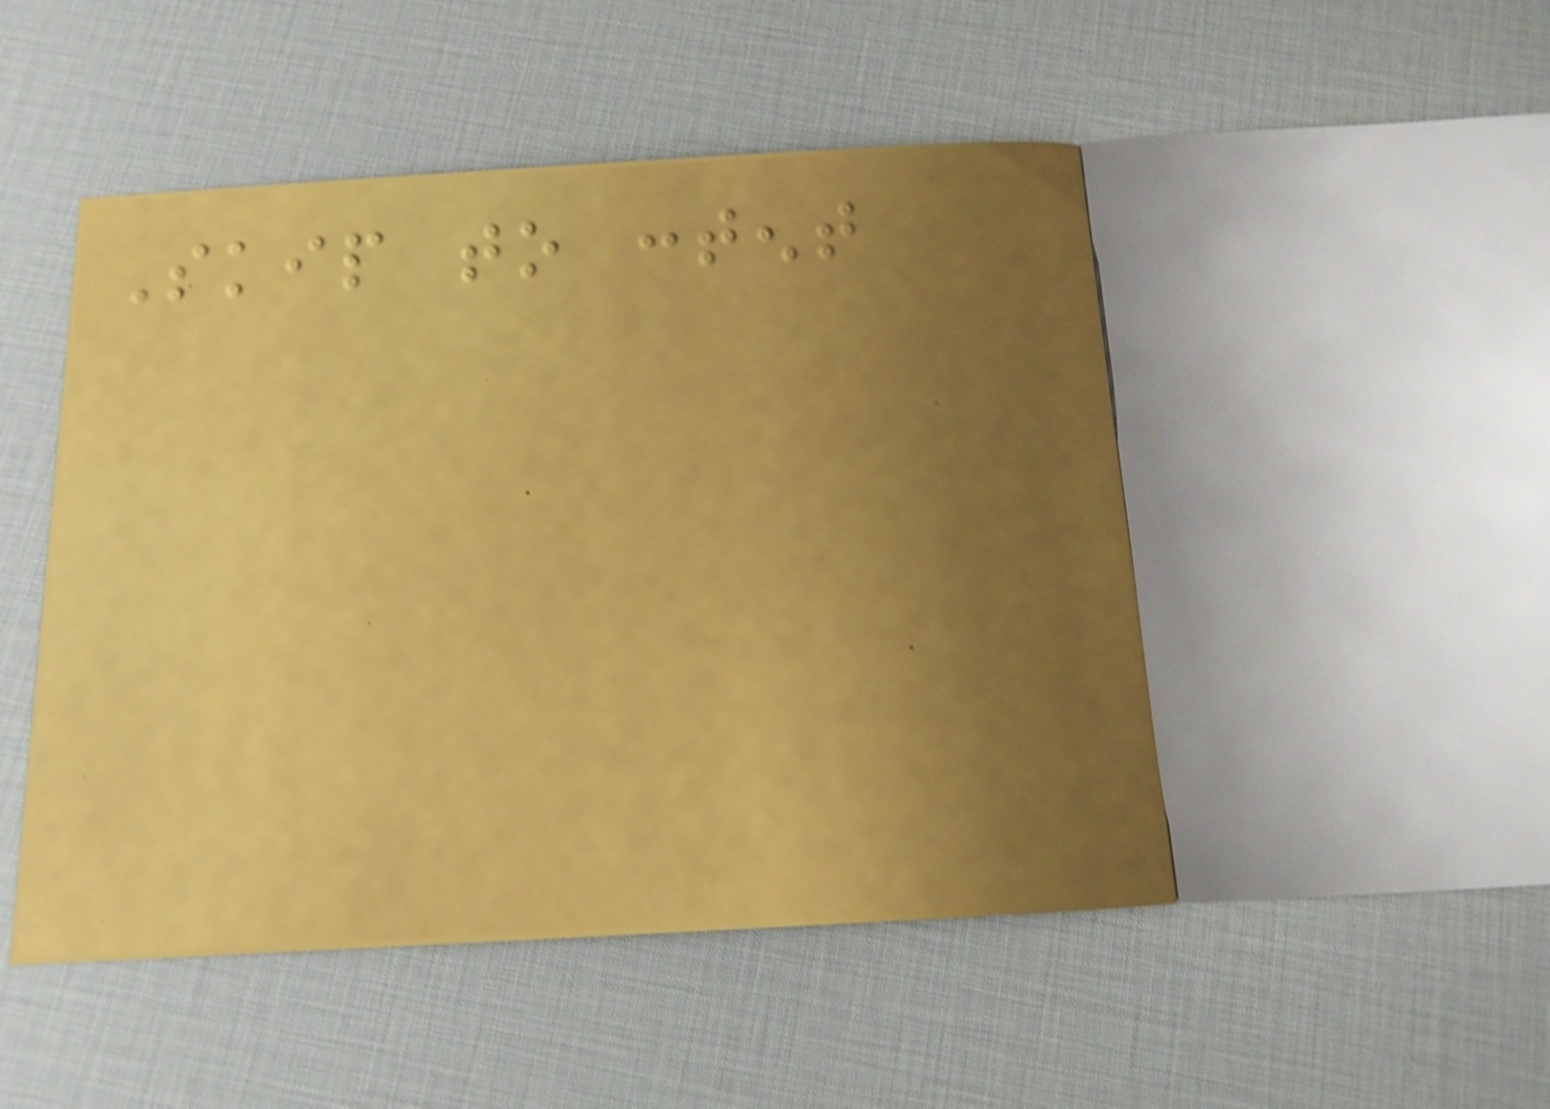Skip to content
